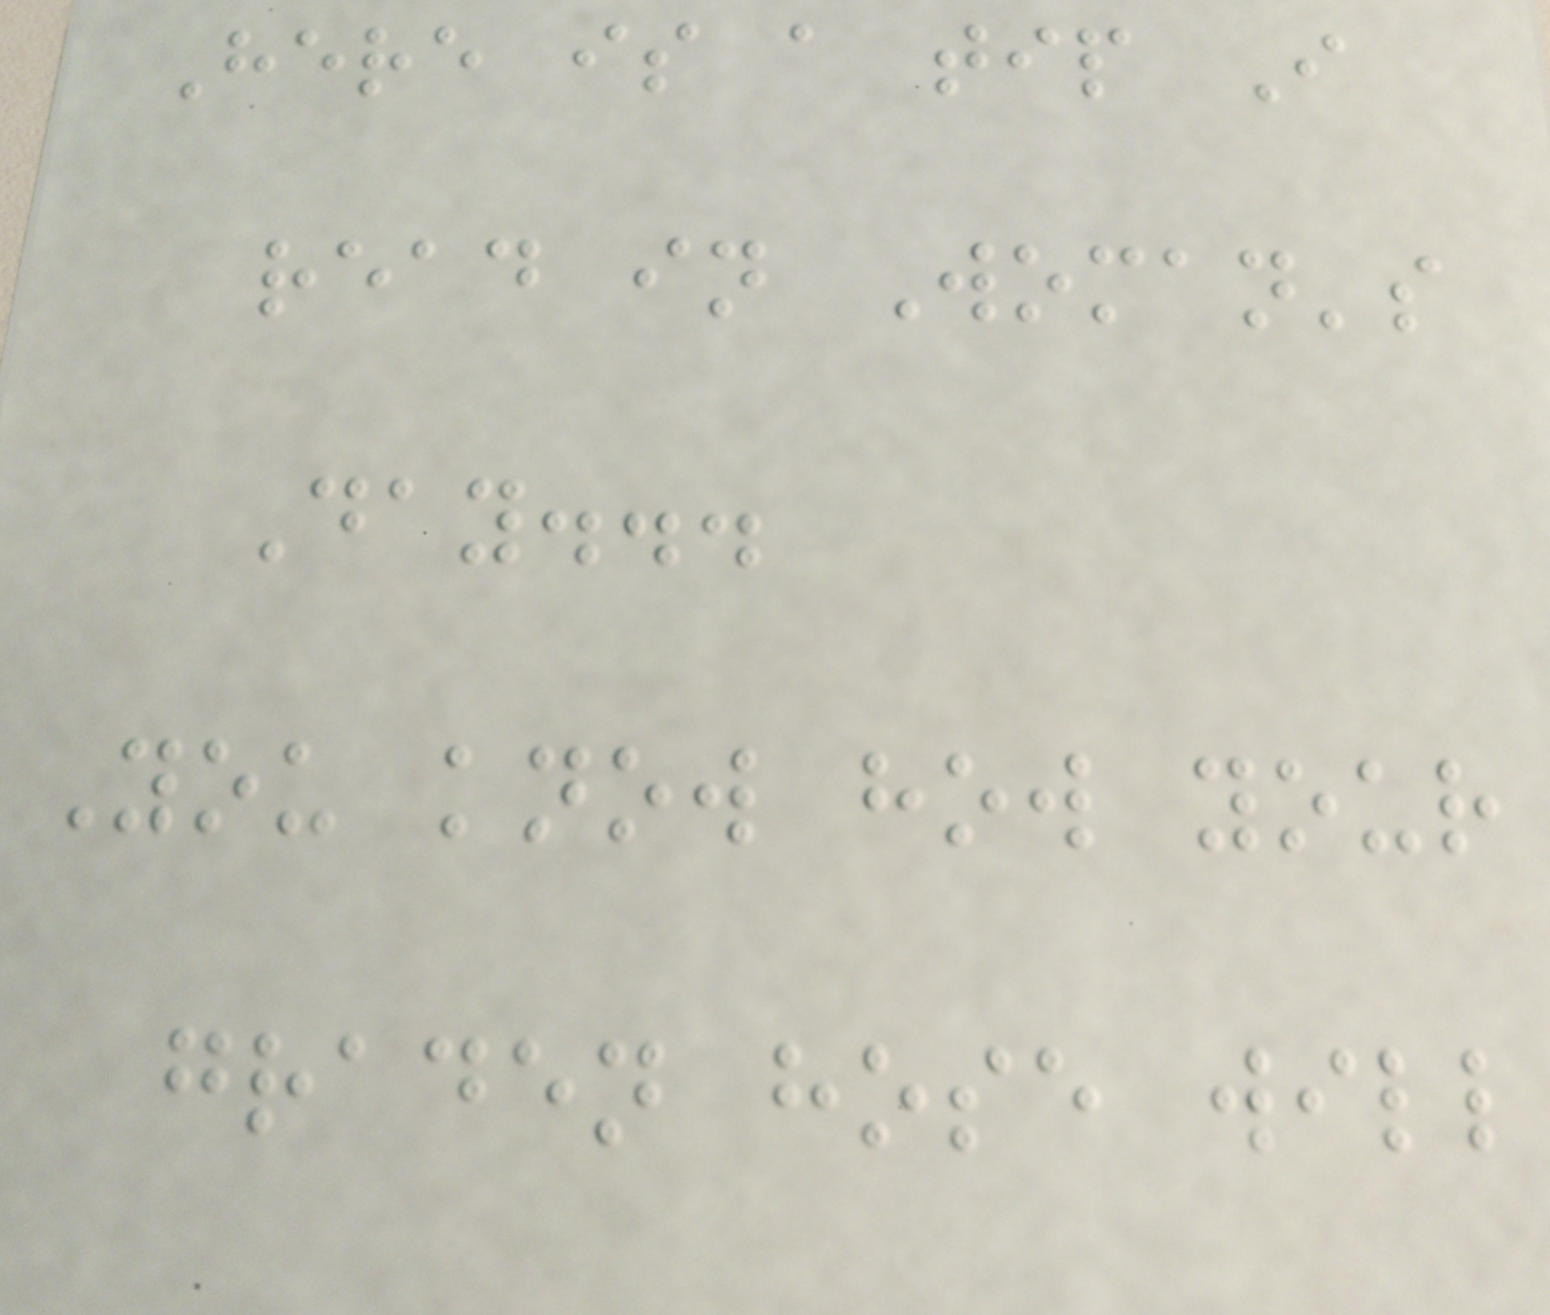Here is a tip I
read in Woman's
Day...
You know how your
graden hose will
